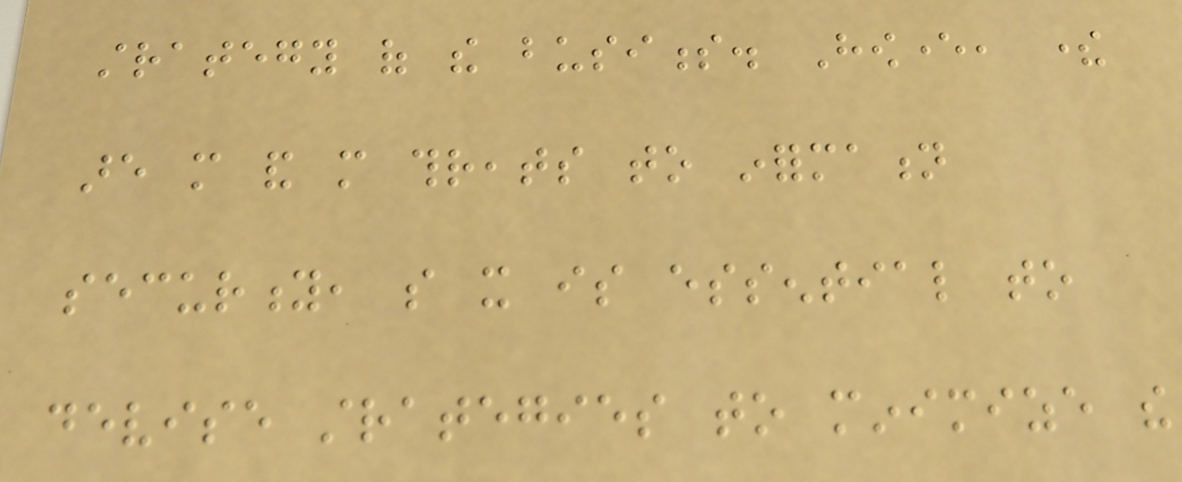strategy of the business. However, there
are more and more threats to information
security, so it is essential to
devise strategies to minimize the
